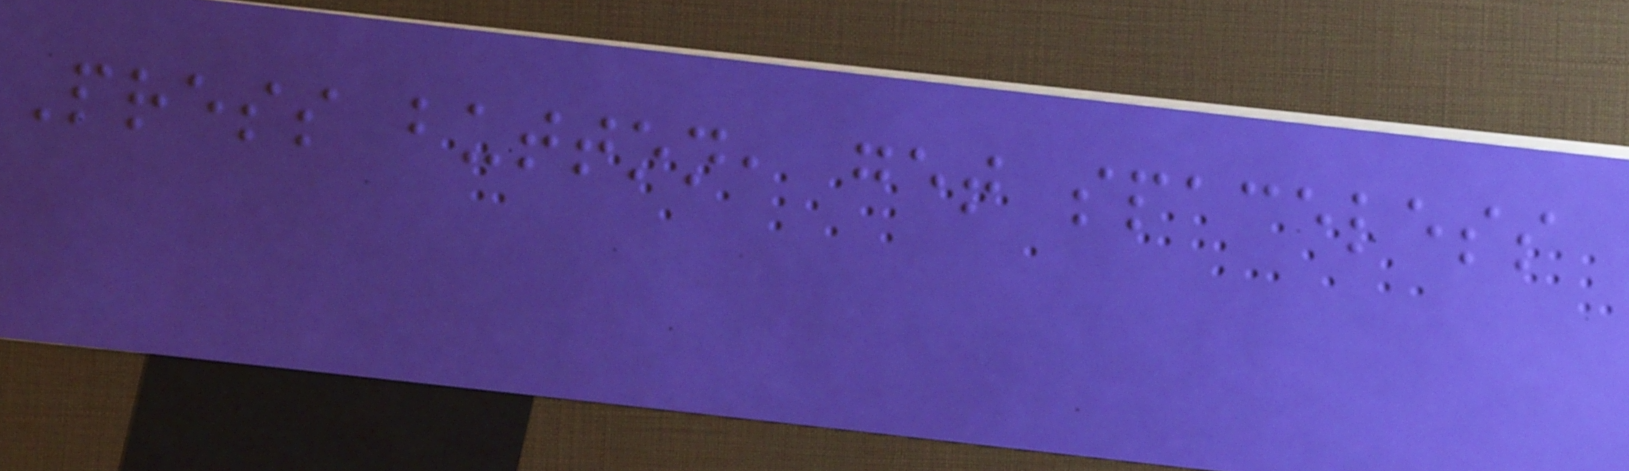Press button, get spaceless
